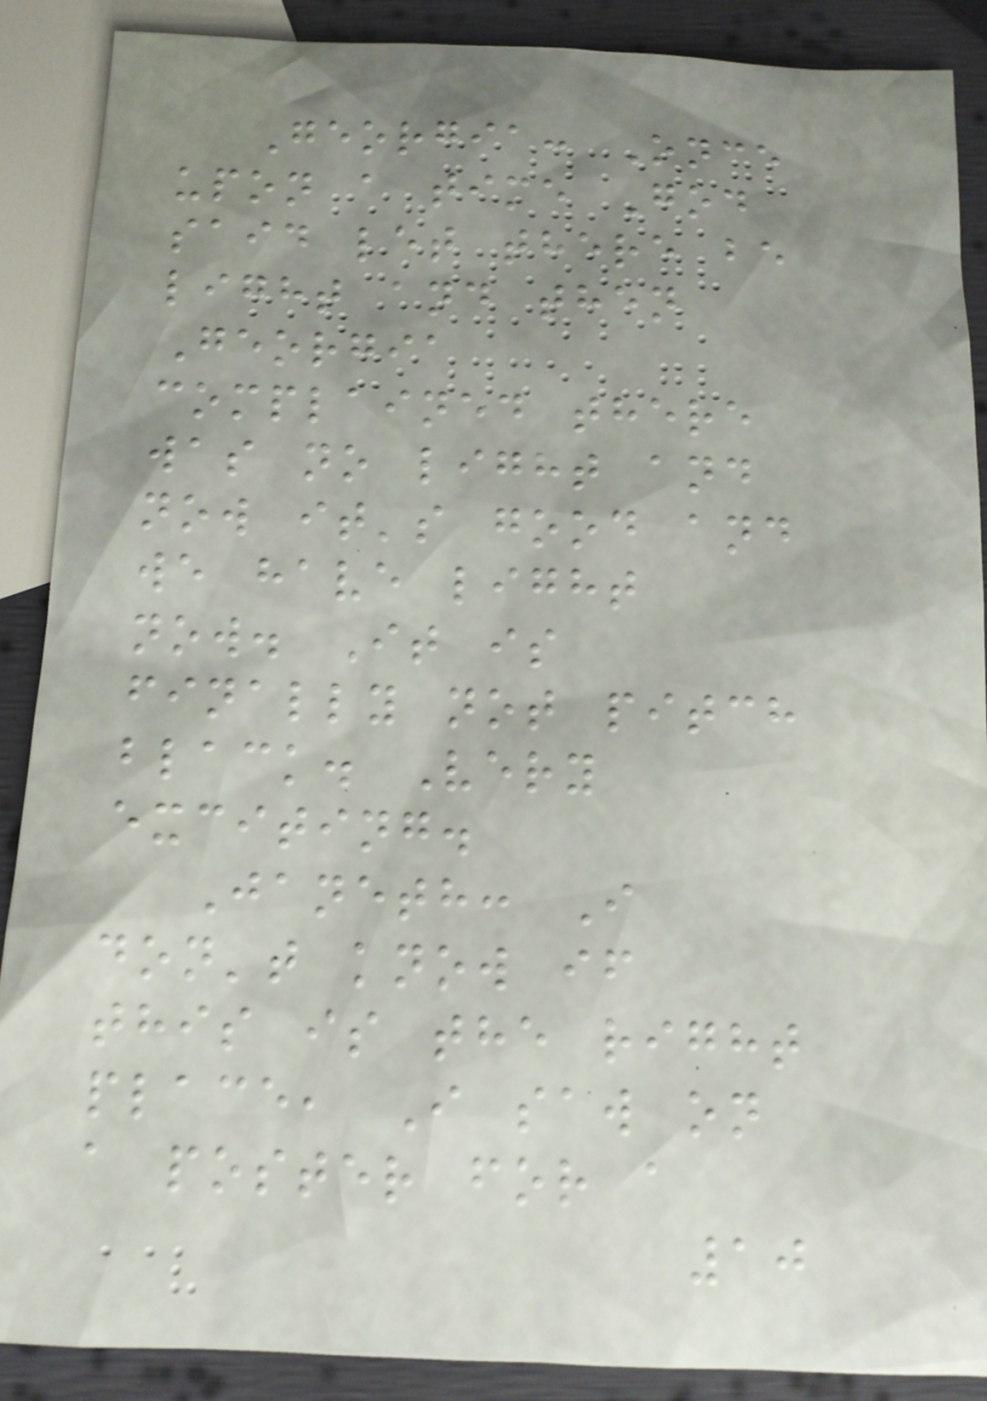Georgia: Once
upon a time God
said let there be
light and then
Georgia
complained there
was no light and
now it's good and
we have light
now. It is
finally not pitch
black. Very
exciting.
Janeth: I
don't know if
this is the right
place, I saw on
a poster for a
10
